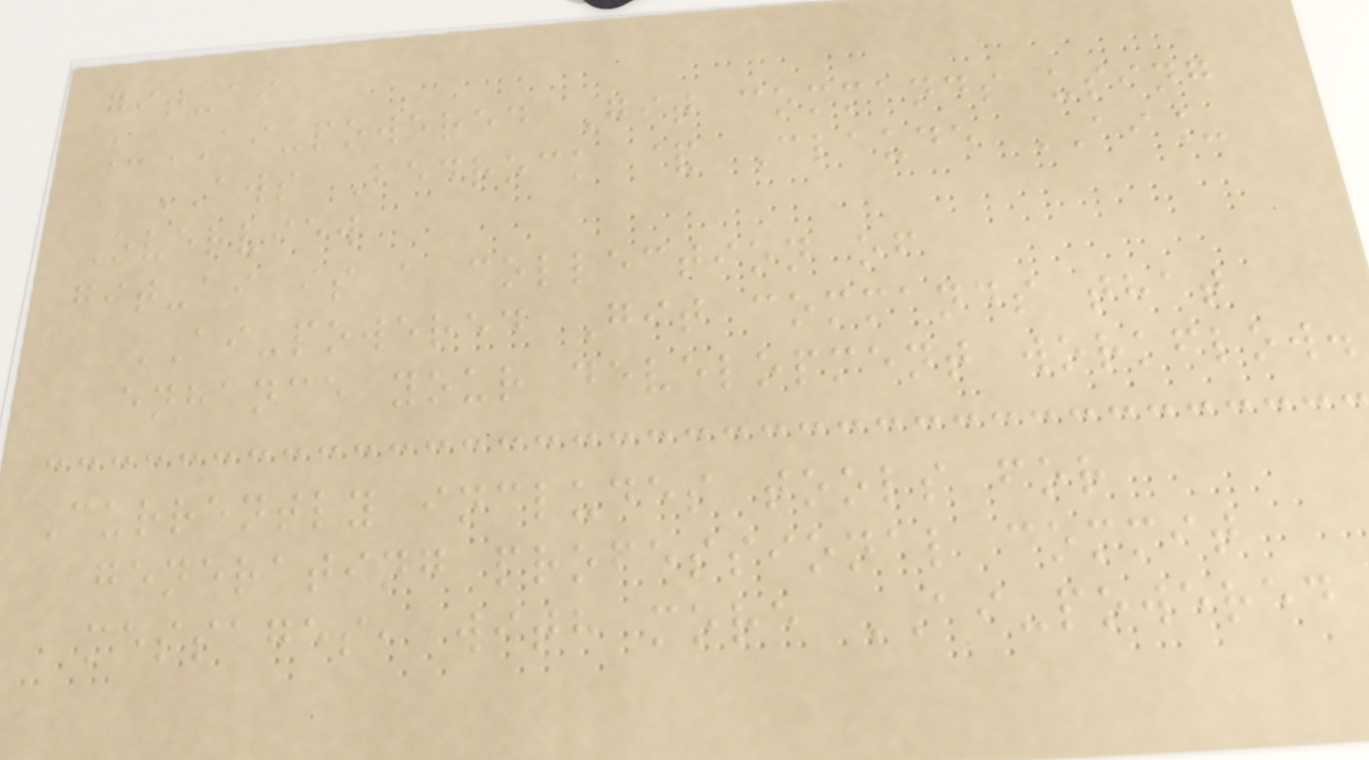git-ai
_AI-powered Git commands using
AWS Bedrock & Claude AI_
Overview
git-ai is a collection of
AI-powered Git commands that
enhance your development workflow.
Currently includes tools for
generating professional commit
messages, with more AI-powered
